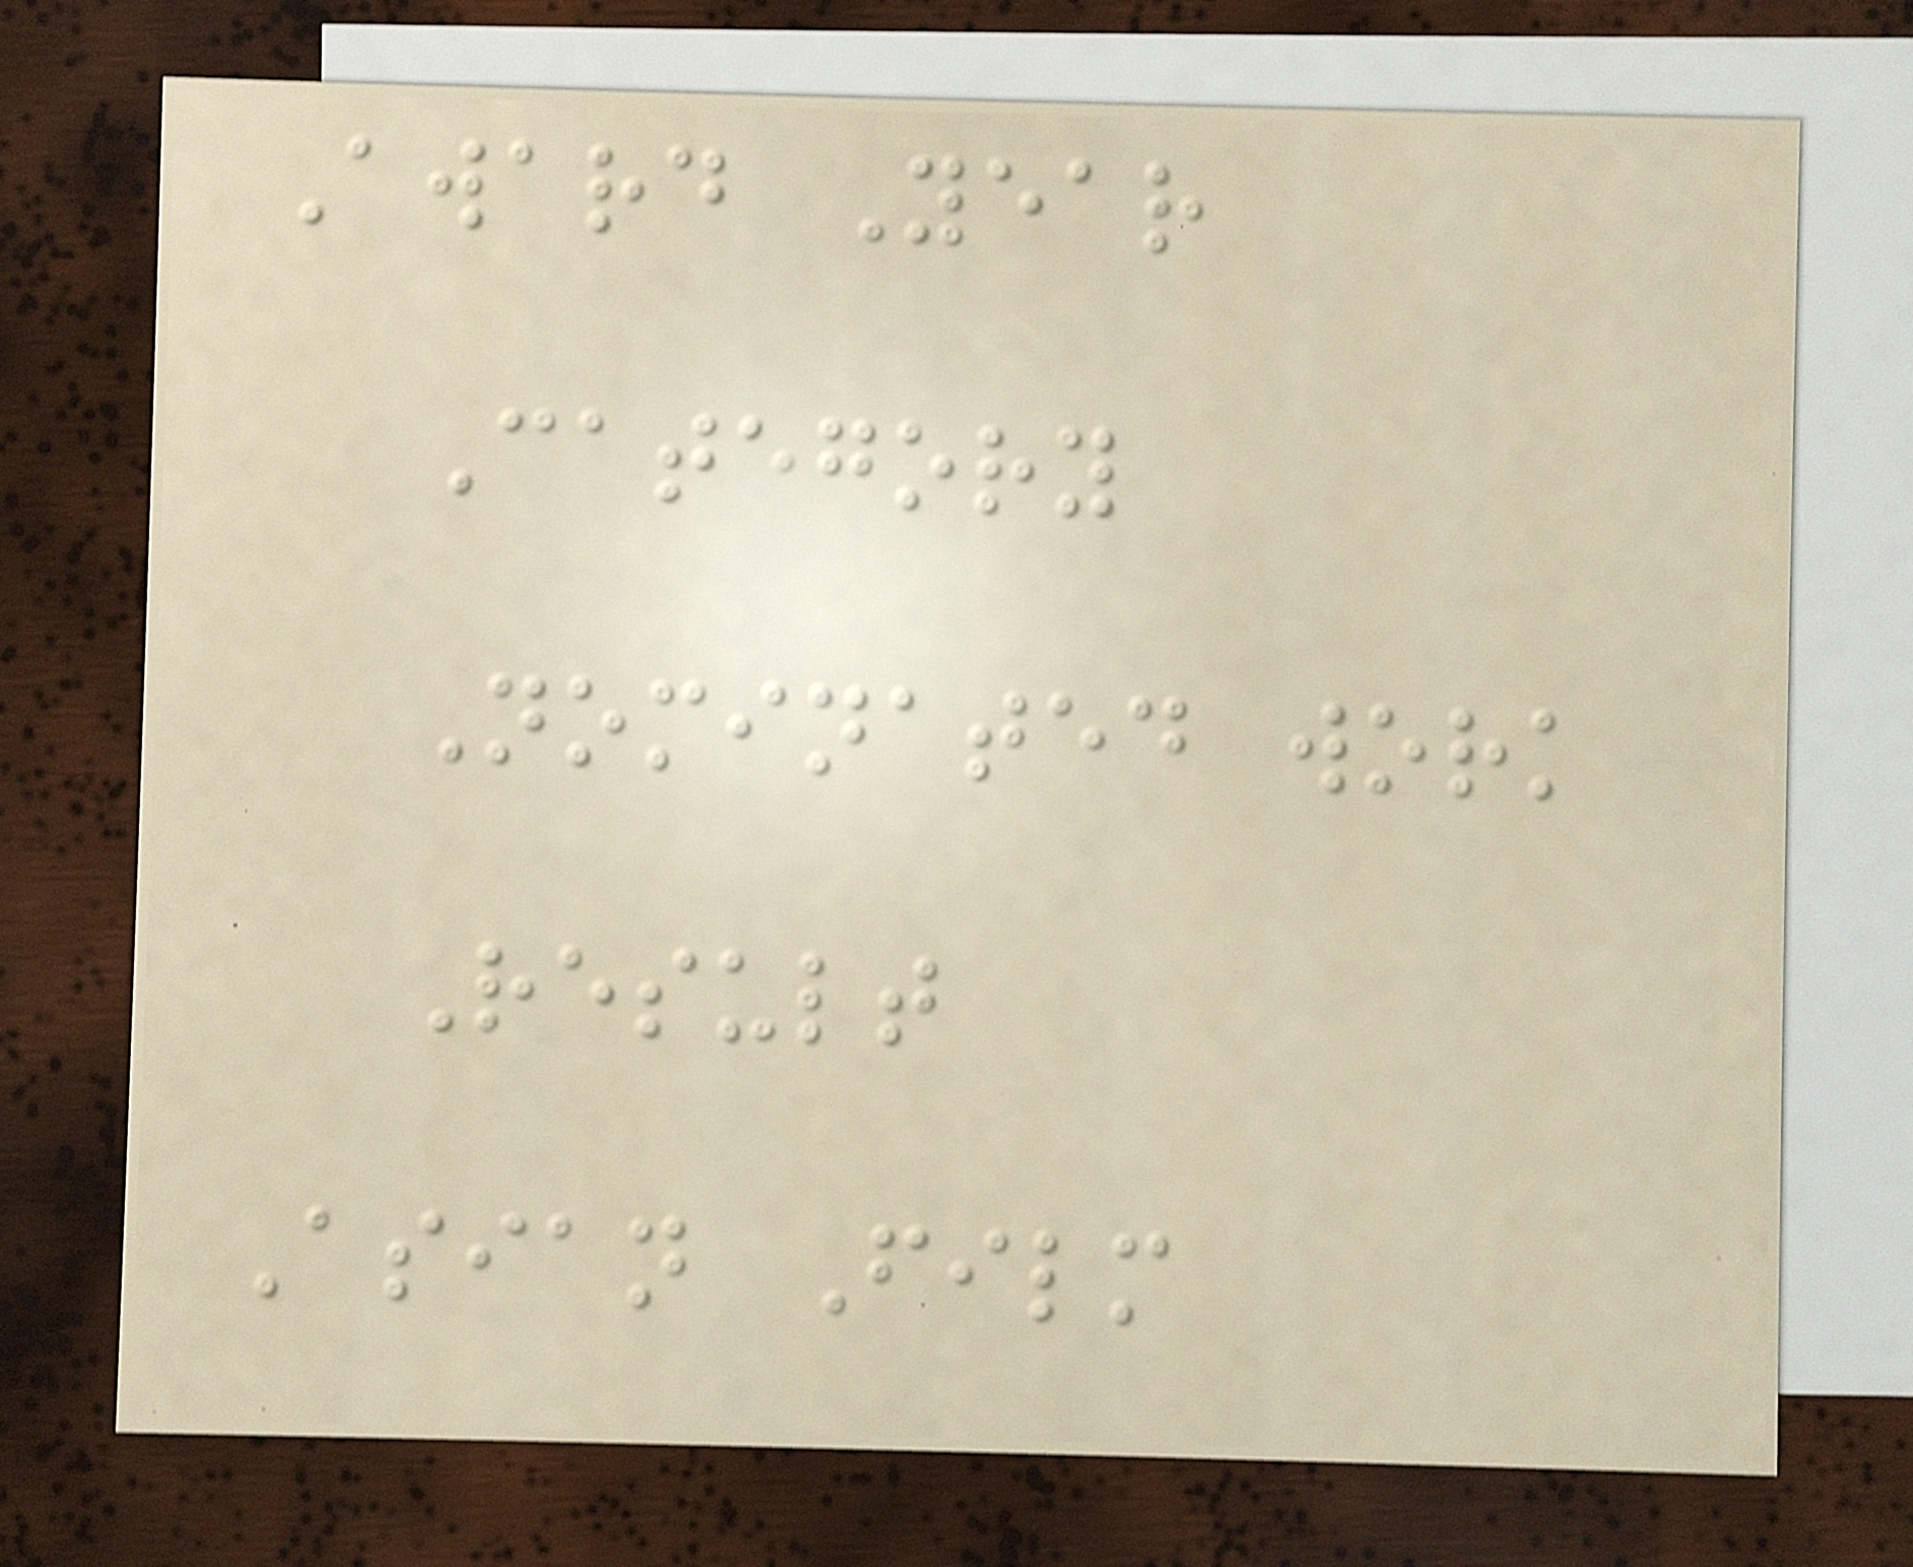Award Year
Category
Nominated work
Result
Asian Film
